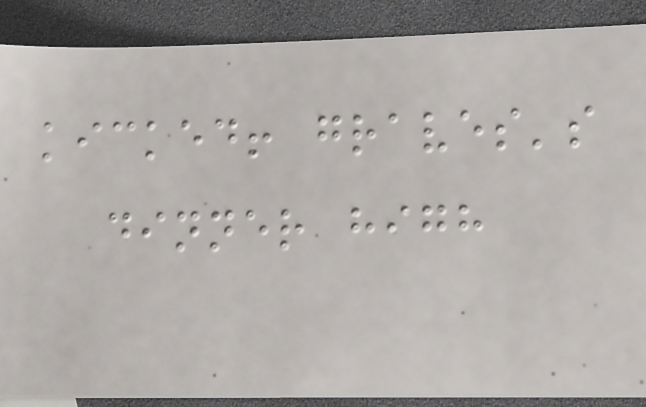kicked! graves's
dinner high
